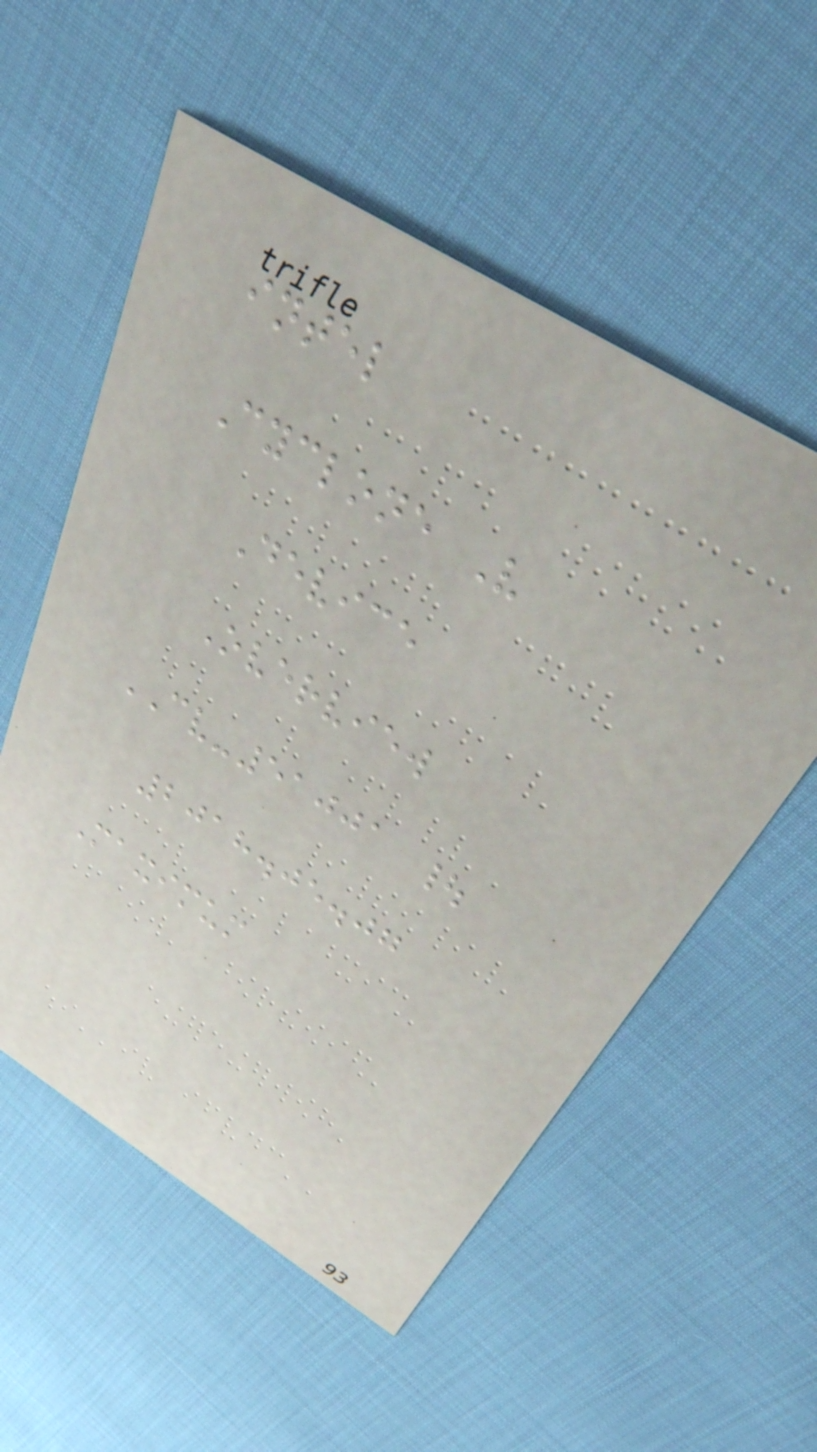intel
Cyclone V
Device
Overview
CV-51001 |
2018.05.07
Maximum
